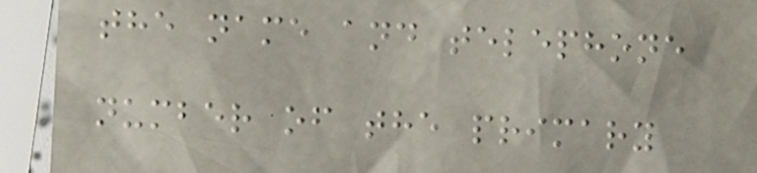the name and telephone
number of the primary
